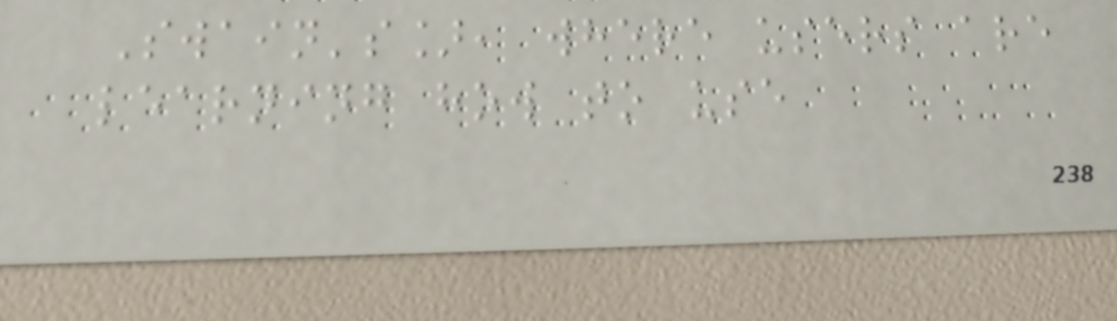Swain's], where users are
learning how to use
